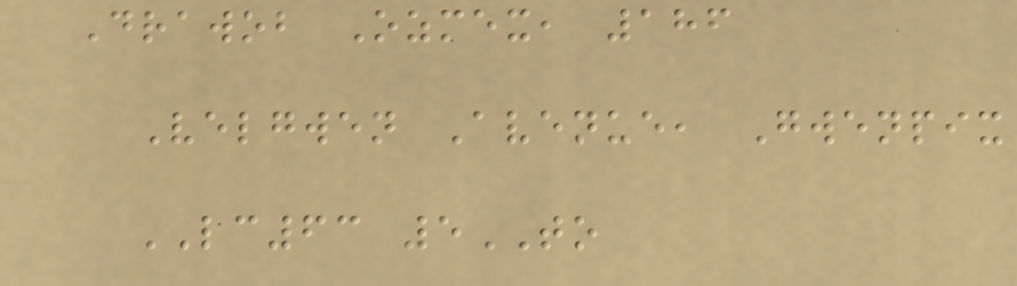Drawob Ozmex, 186
Velgwen Avenue, Gwenpix
LC63 5TO
